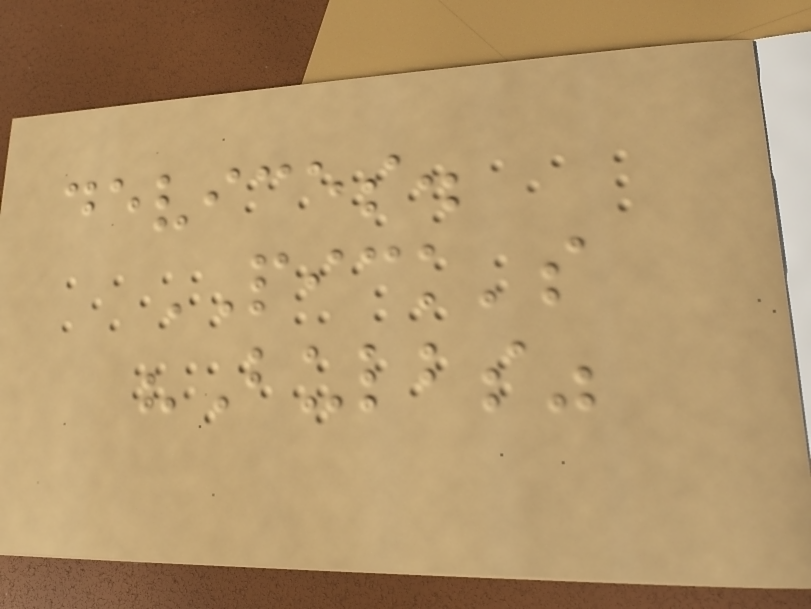devices.
PICK's
"Bulbs"
